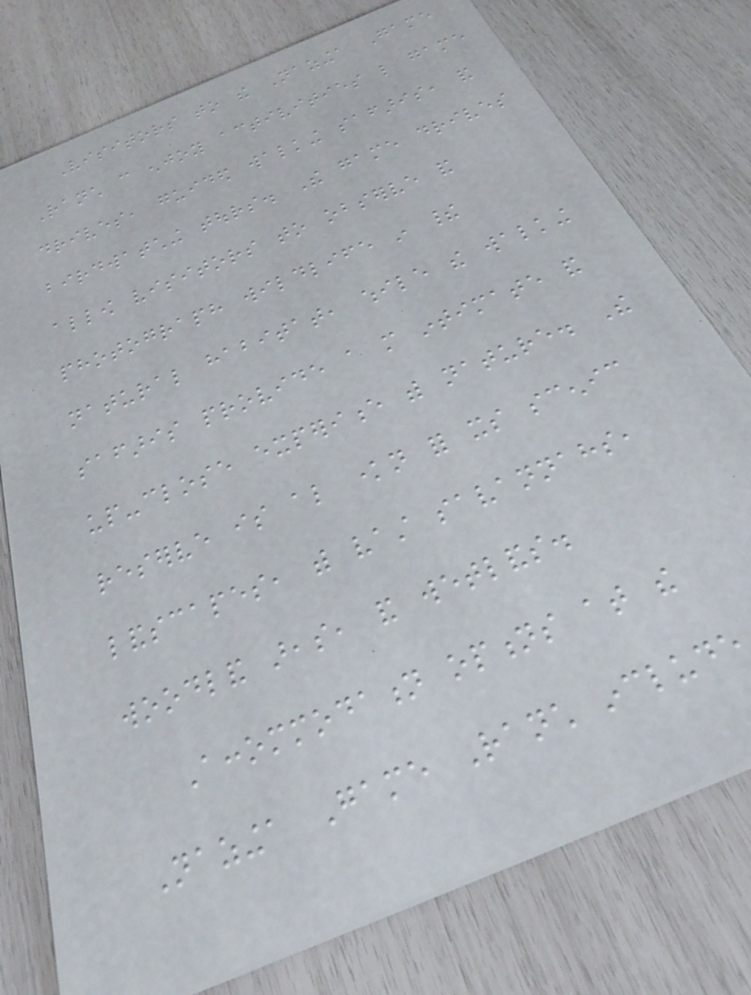Visitors to the Nazinga Game
Ranch can enjoy activities like game
drives, guided walking safaris, and
birdwatching tours. The game drives
allow visitors to observe and
photograph wildlife in their
natural habitat, while the walking
safaris provide a more intimate and
up-close experience with nature. The
reserve is also known for its scenic
landscapes, with vast savannahs,
woodland areas, and wetlands.
Accommodation options at the
Nazinga Game Ranch include
